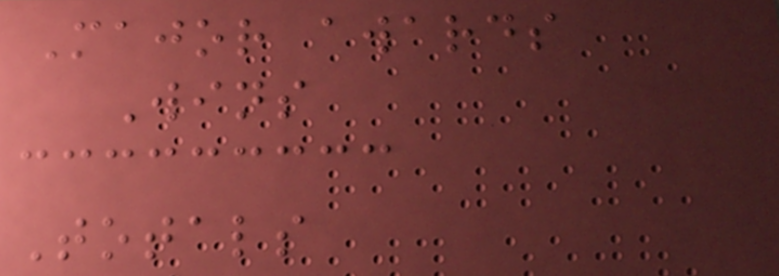Major awards
Wins
Totals
